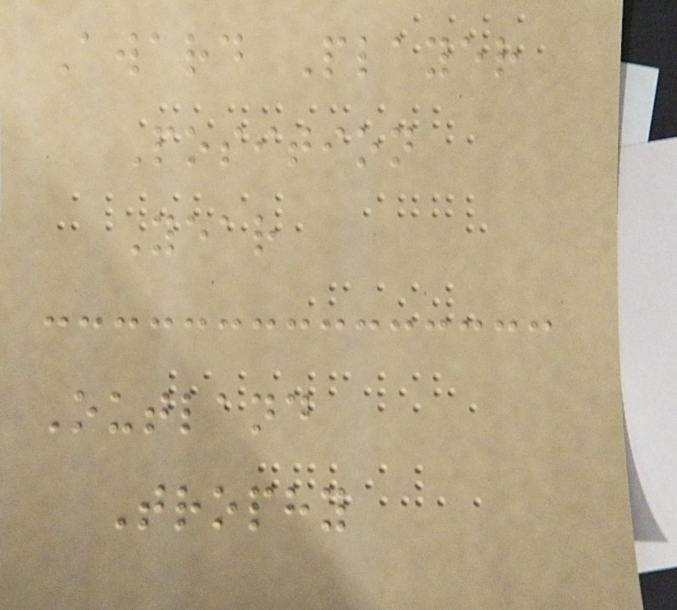Award Player
Position
Year
Outland
Trophy
